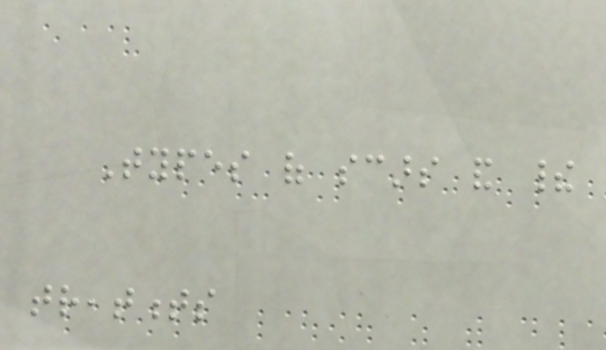Types of scars and their
treatments
